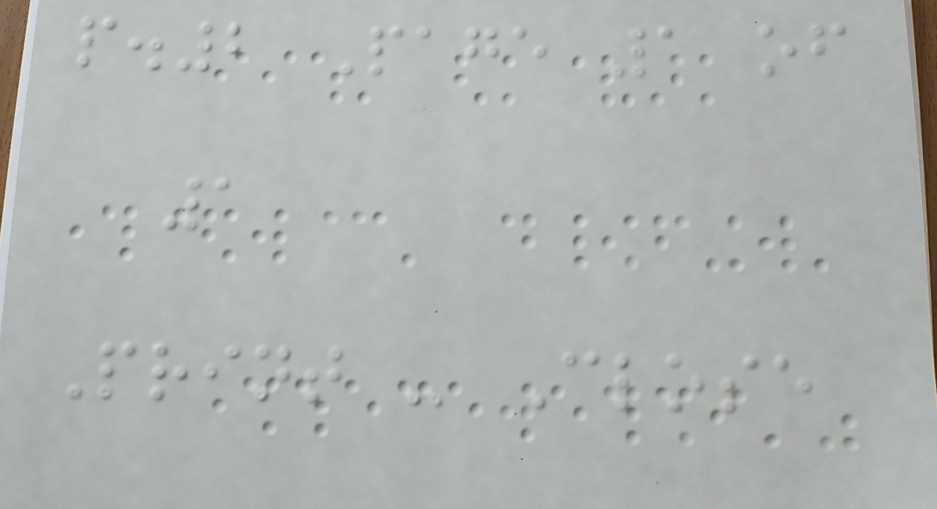p.2 Page 1 of
1
Print - Close
